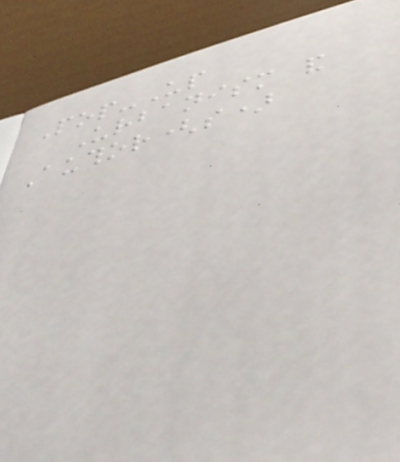Pop-Up
Urbanism and
Author(s)
